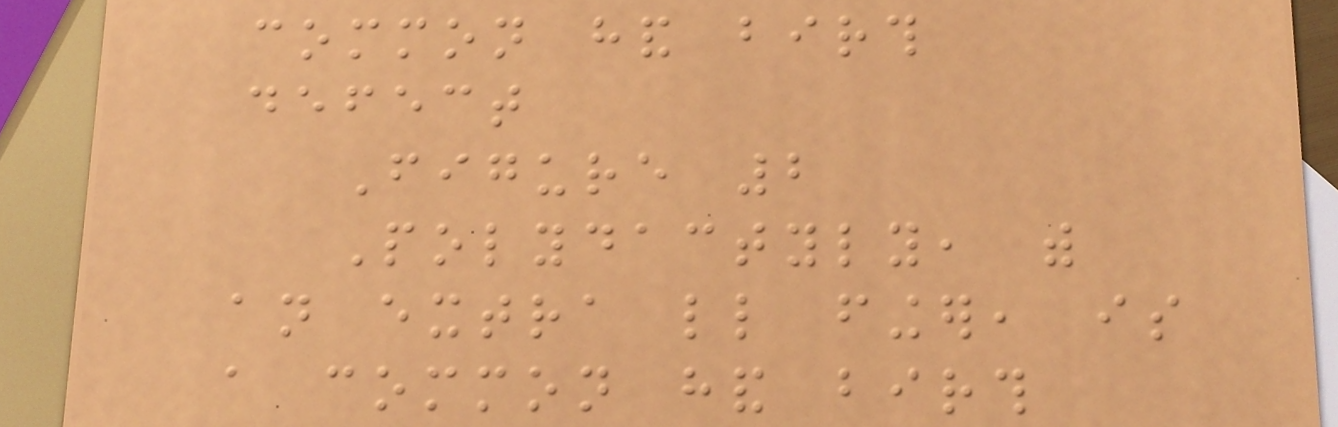common hand birth
defect
Figure 2
Polydactyly, with
an extra little finger, is
a common hand birth
